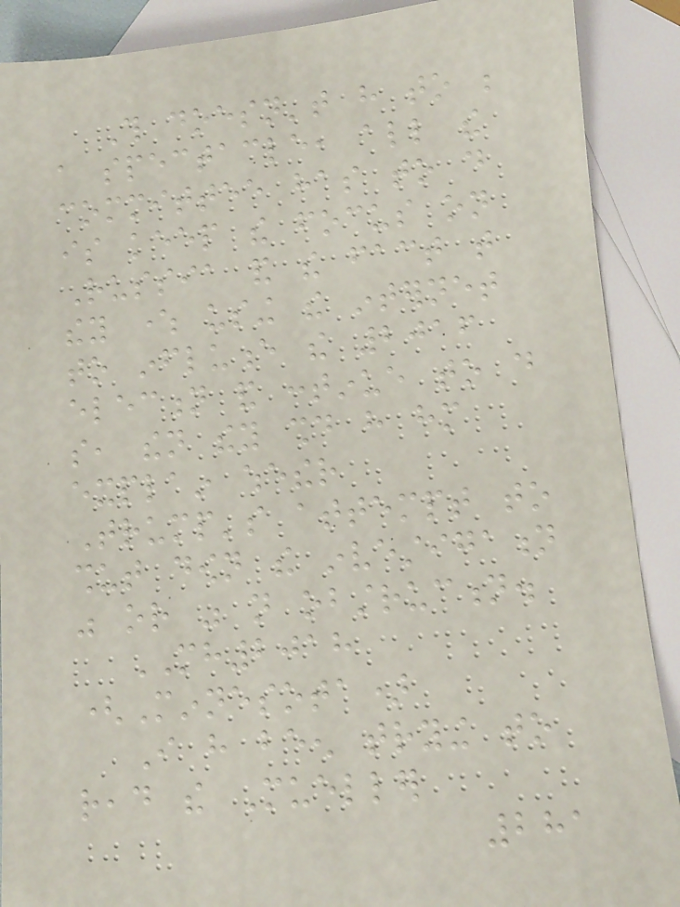This doesn't have to be
a spectacle, all the
committee has to do
is keep the focus on
Russia and the fact that
they where using the internet
to influence the 2016
election and continue to do
so, then they should have him
explain whether
Trump's attempt to
shut down the investigation
was or was not obstruction.
MH2018
(Minnesota)
I have been trying to
read the Mueller
281
